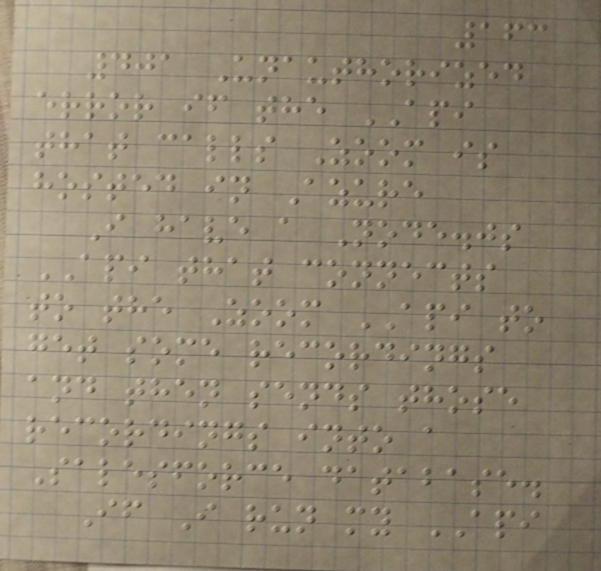163
401 Unauthorized
error if the API
that calls Zoom is
hosted in Azure
I have a Node.js
API that connects
to the Zoom API to
get some recordings
and then sends those
recordings into a
Salesforce database.
If I run my API
